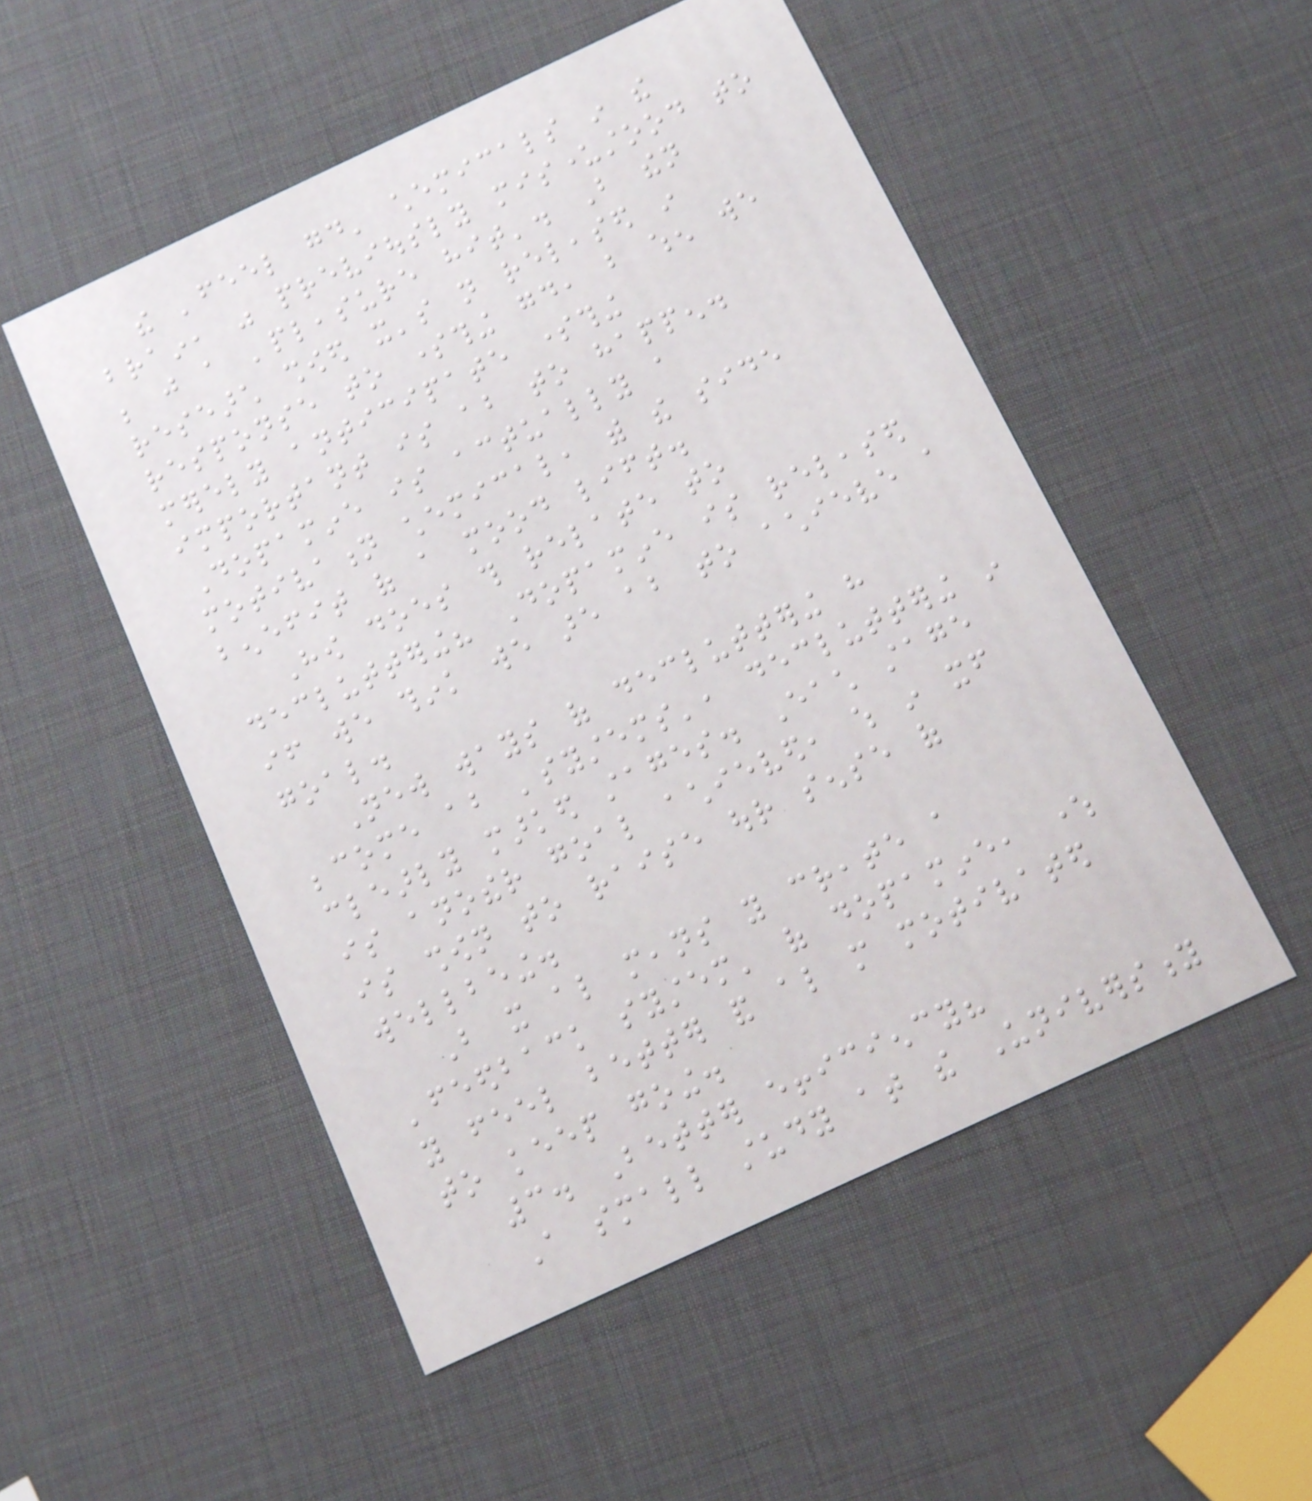the 'feel good' chemicals in the
brain, was previously misunderstood to
be just a 'pleasure hit'. But then
research showed it's not released in
response to something good, but when we
merely anticipate something
important is about to happen.
Dopamine is actually a
motivation chemical, with the side
benefit of a mood lift.
How does this relate to
decluttering? Dopamine is released
if we think we are about to achieve a
goal.
New ways of decluttering have
become about 'systems', decluttering in
clearly marked stages. Each stage
is another goal achieved, which in itself
is shown to raise our sense of
wellbeing.
But it also means you create a
'feedback system' of dopamine, where
you feel better and also more motivated
to keep going.
3. Better efficiency?
A small study at the University
